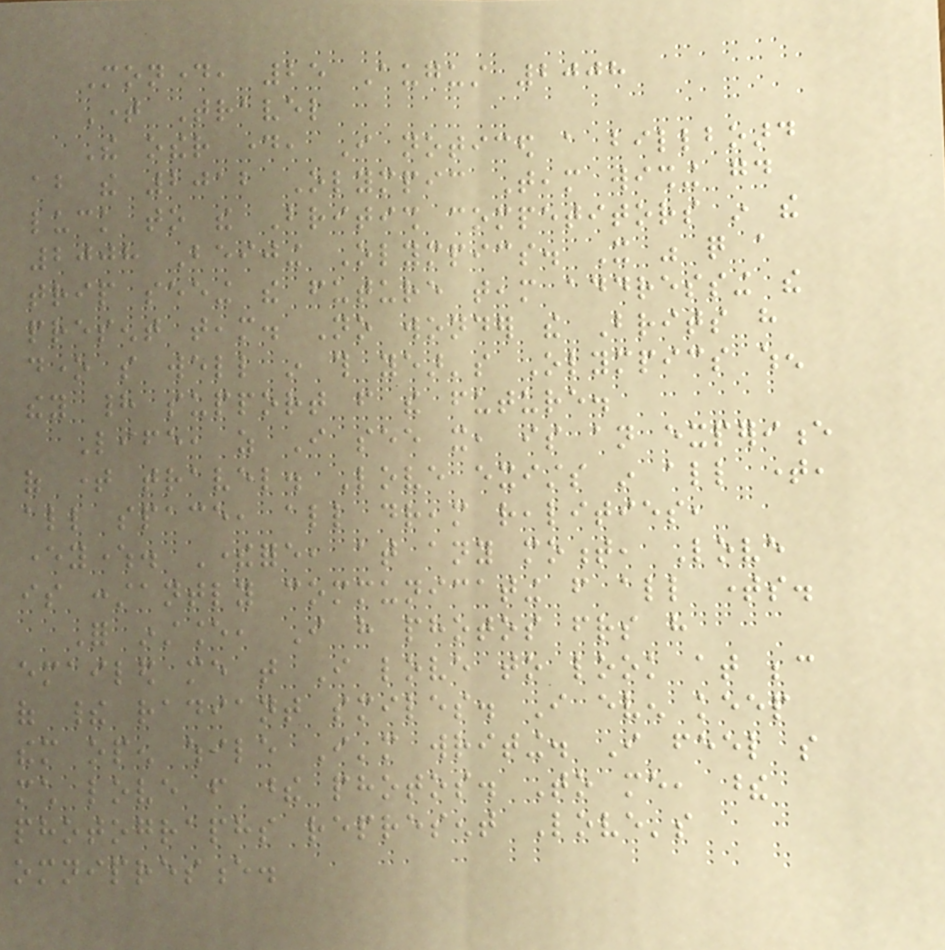Monday, 25 August 2008
Time Travel
The other day, I noticed a billboard
about the 2012 Olympic Team wishing good
luck to the British competitors in the
2008 Beijing Olympics. It was quite a
trip seeing the future team addressing the
present team. No wonder the Brits have
done so well in this year's Olympics when
they had support from the future.
Life, as I see it, is an experience
of time travel. Love exists in all time,
all space, all dream realities,
everywhere. Therefore, at any moment, Love
is constantly communicating from all times.
For instance, I have photos friends have
emailed me that I love to look at because
of their radiant smiles. I even keep
them open while I'm writing. I feel so
much love from these photos. To me, these
photographs represent Love's
omnipresence.
